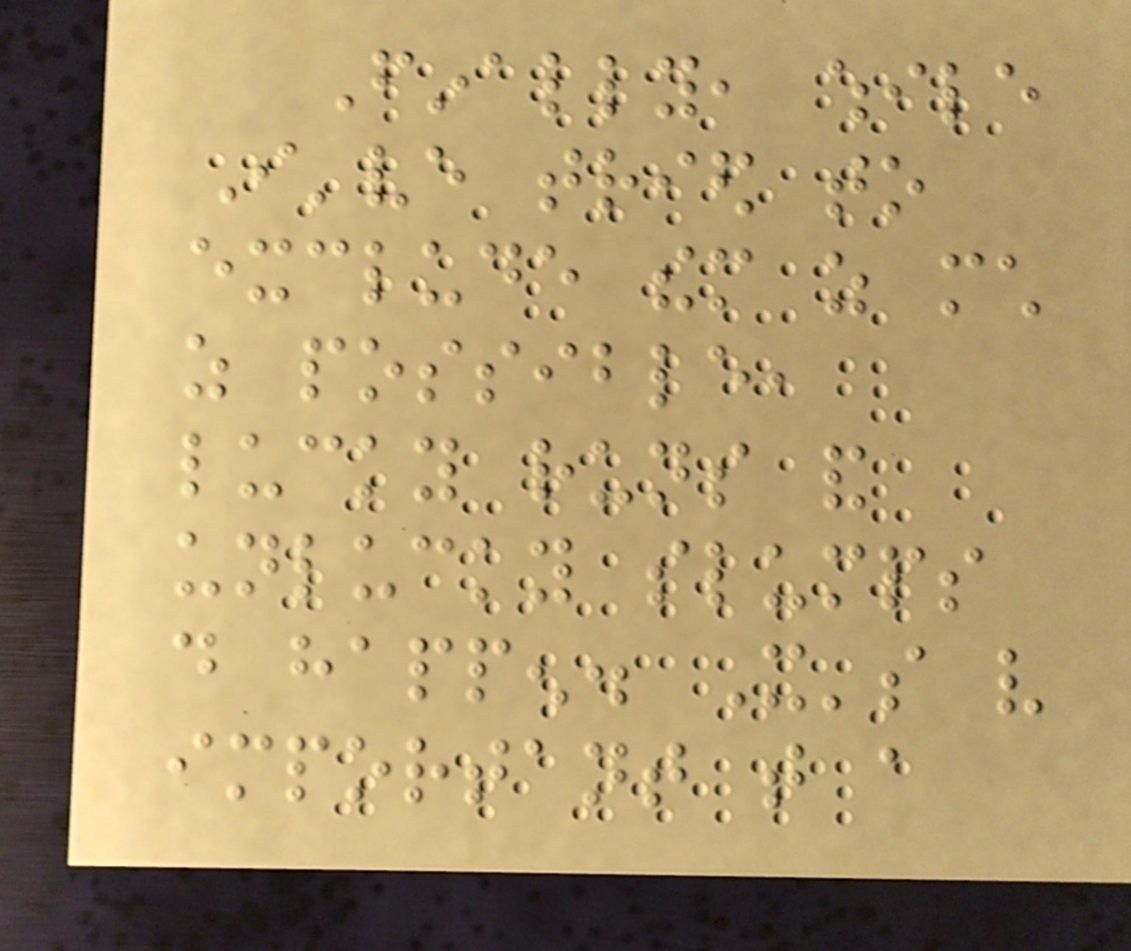Finally, while
I've tried to
exclude them as much
as possible,
lucky runs and
unlucky slumps
do happen. It's very
important that a
